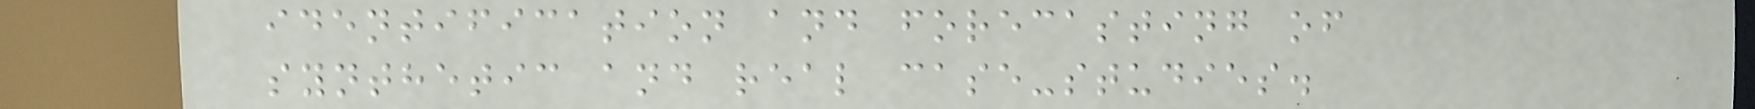identification and forecasting of
synthetic and real case-studies.
